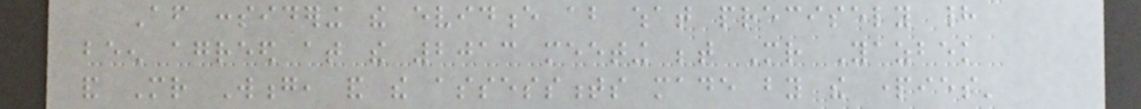After considering the evidence about what precisely had
been agreed at the 2013 meeting between Mr Yazbek
and Mr Wong, and the assessments made by the parties'
